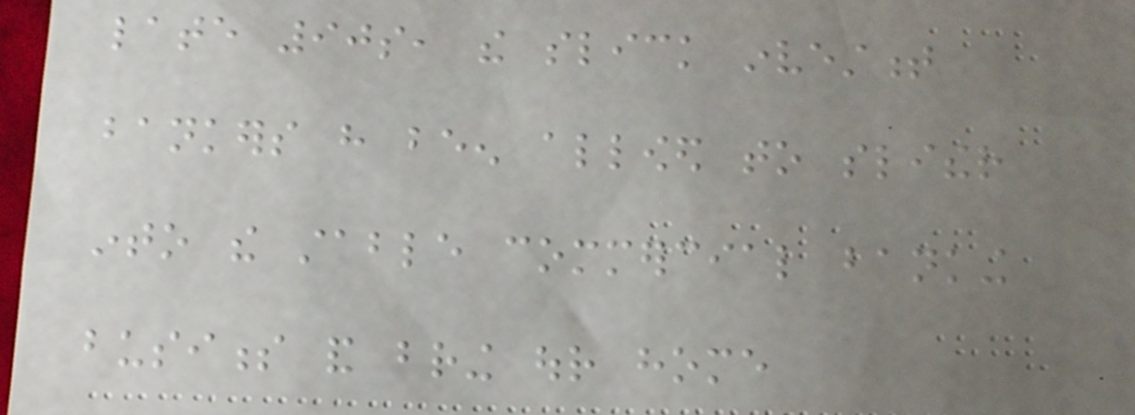late 90s, the slick investment
bankers have been allowed to slither
into the stable commercial banking
business and bring our home
